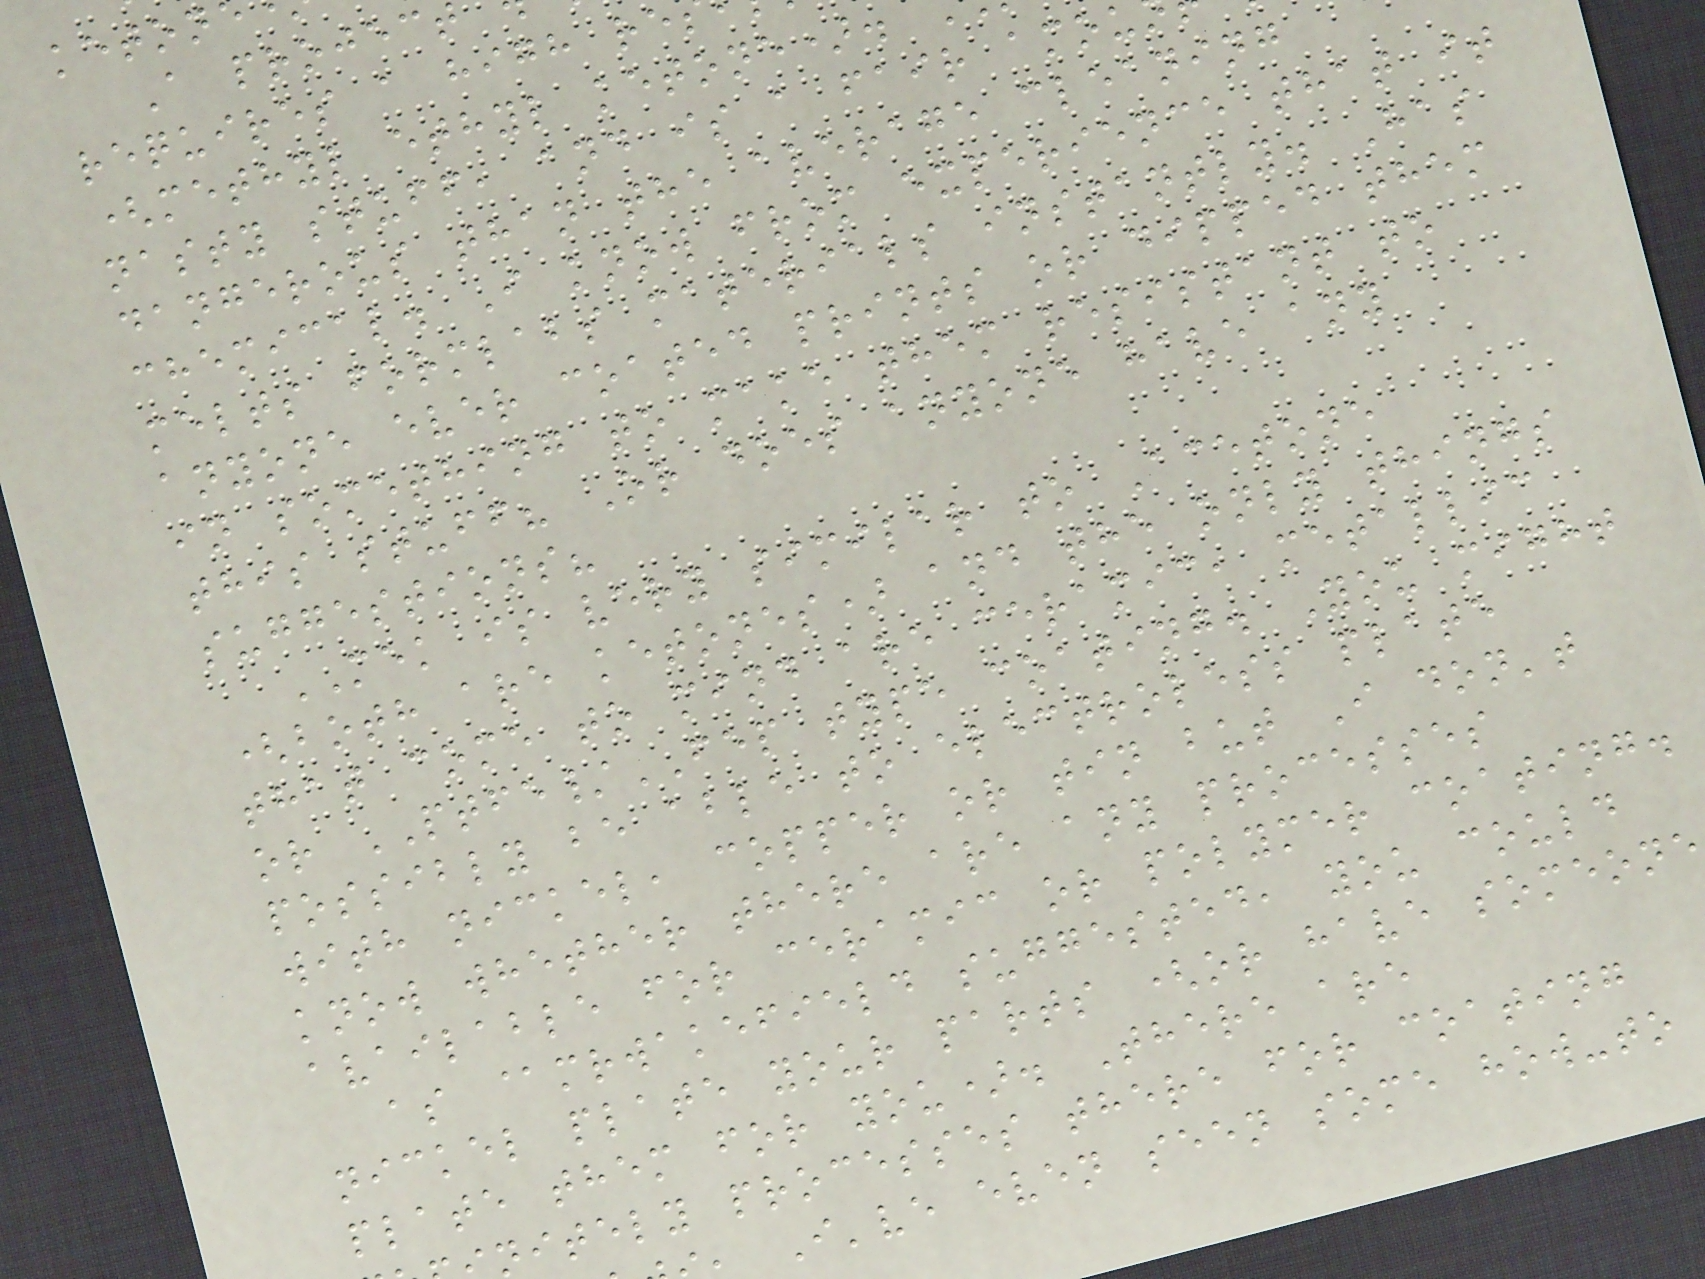keton
A project
requires a high re
(methyl ethyl ketone).
nasty stuff, and is a fair amou
dangerous than the average cleaning
chemical. I know from experience that it
melts formlabs materials instantly. Has
anyone ever coated prints or dipped them
in something to make them resistant to
this stuff? Or does anyone have any
suggestions?
MEK is very similar to Acetone
(both are ketones) and the only things
that come to mind are ceramic, metallic
or PTFE/FEP type coating. You might
possibly be able to electroless plate
with nickel, copper or tin but I don't
know whether there are any processes
available for ceramic or polymer coating.
as @mrwakefield suggested, you could
nickel plate your parts (or have someone
plate them for you). There are
nitely processes there for coating
I've even seen some how-to
